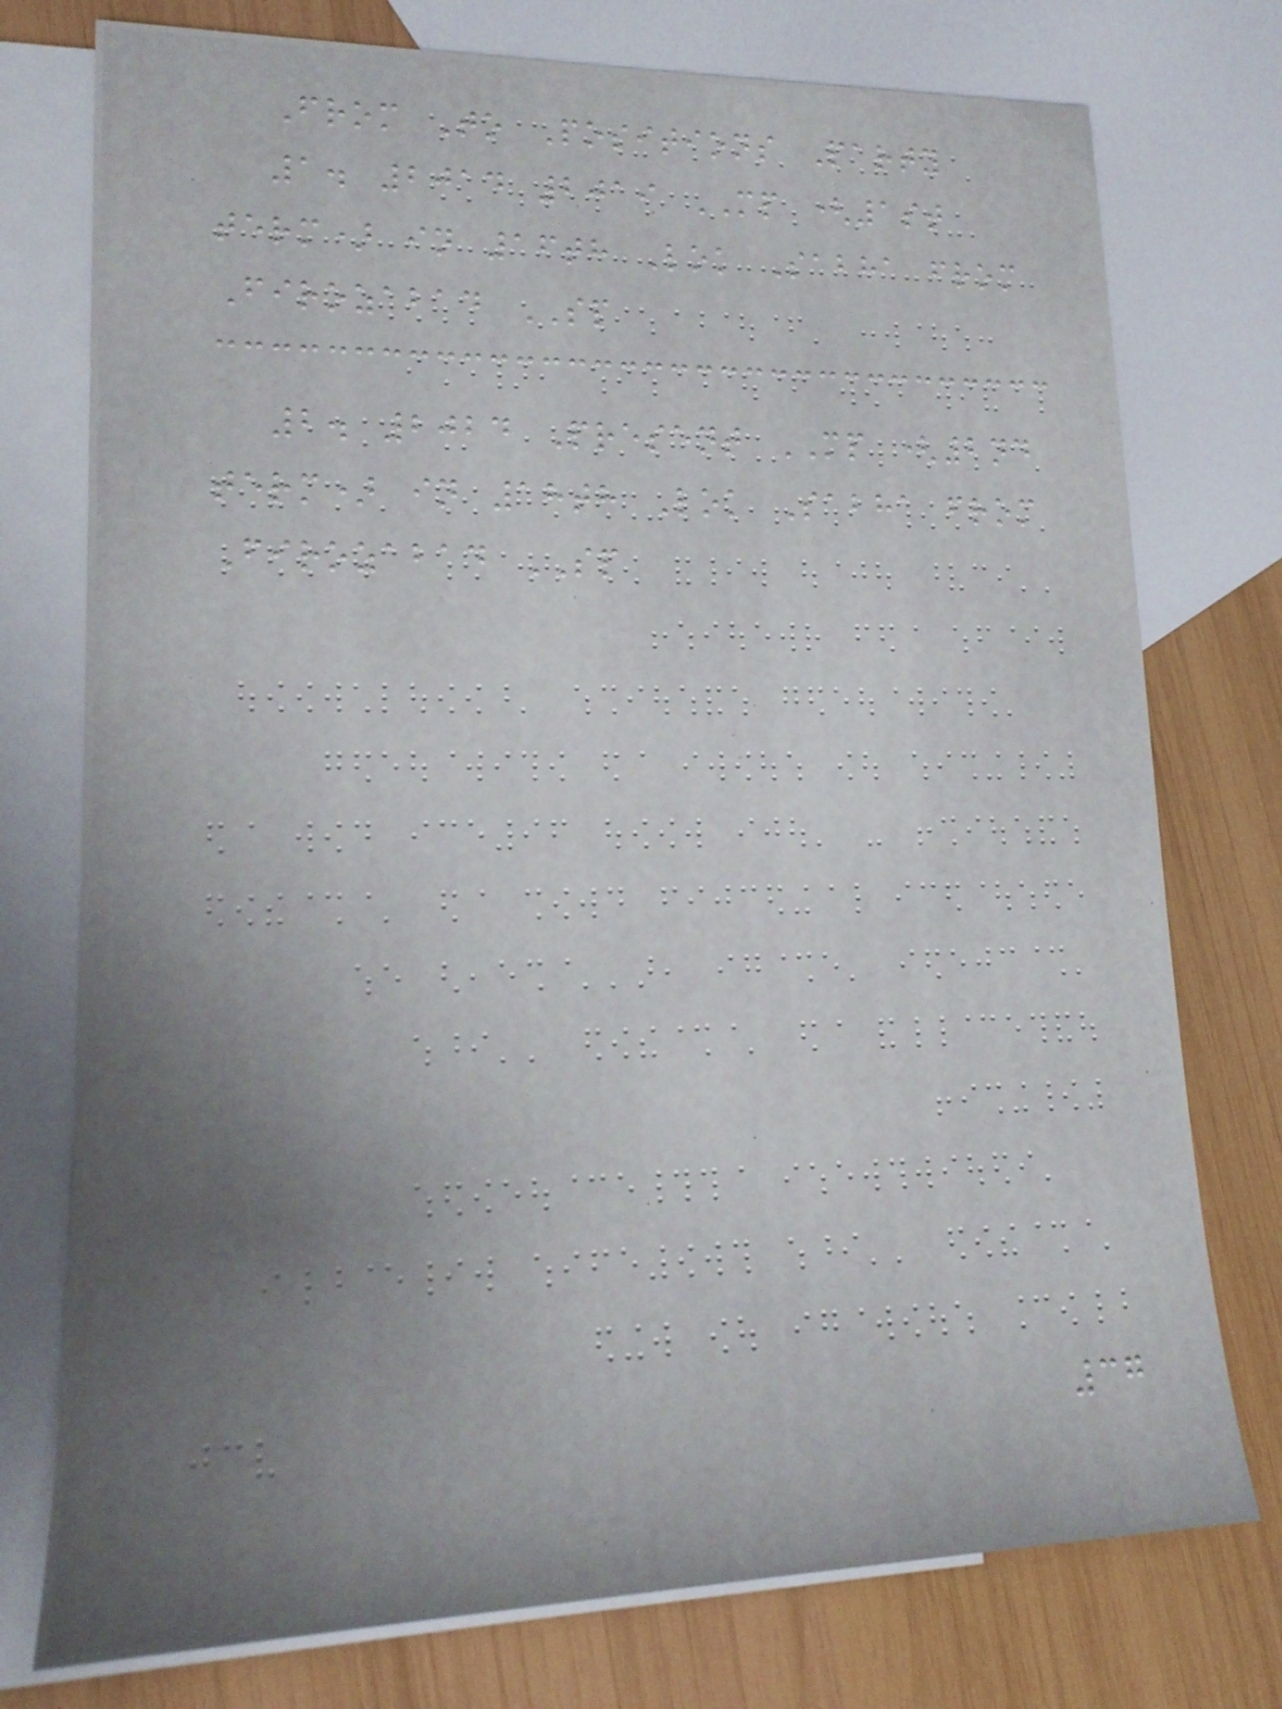From To Positions Party
1. 2014 2019 MP (1st
term) in 16th Lok Sabha from
Firozabad SP
2. 2024 Present MP (2nd
term) in 18th Lok Sabha from
Firozabad SP
37
